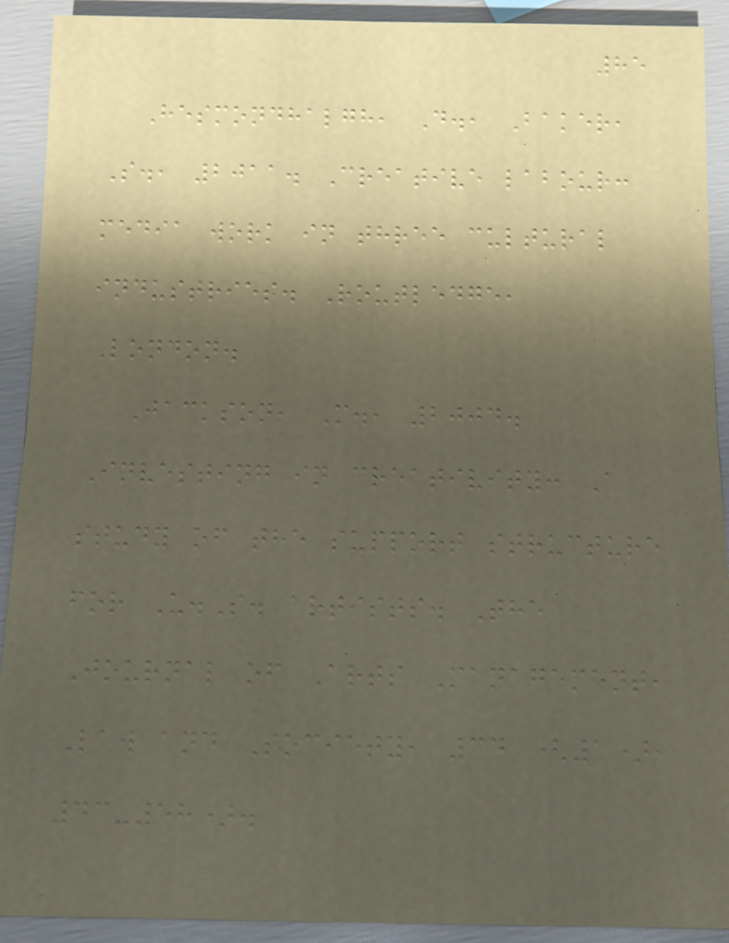85
Hesmondhalgh, D., Baker,
S., 2011. Creative labour:
media work in three cultural
industries. Routledge,
London.
Jackson, M., 2004.
Investing in creativity: A
study of the support structure
for U.S. artists. The
Journal of Arts Management,
Law and Society, 34 (1),
43-58).
